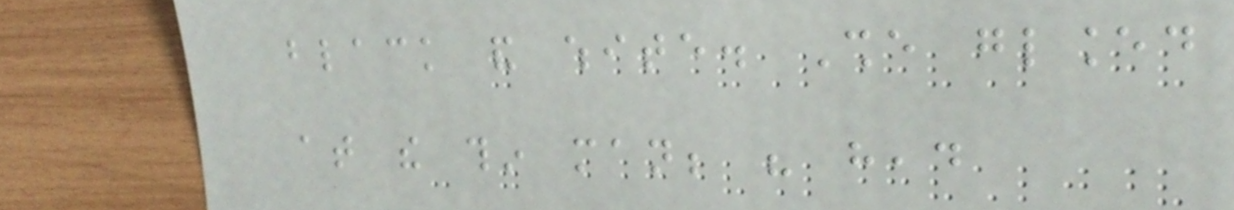black and white. She glanced
at the thin man; his head
